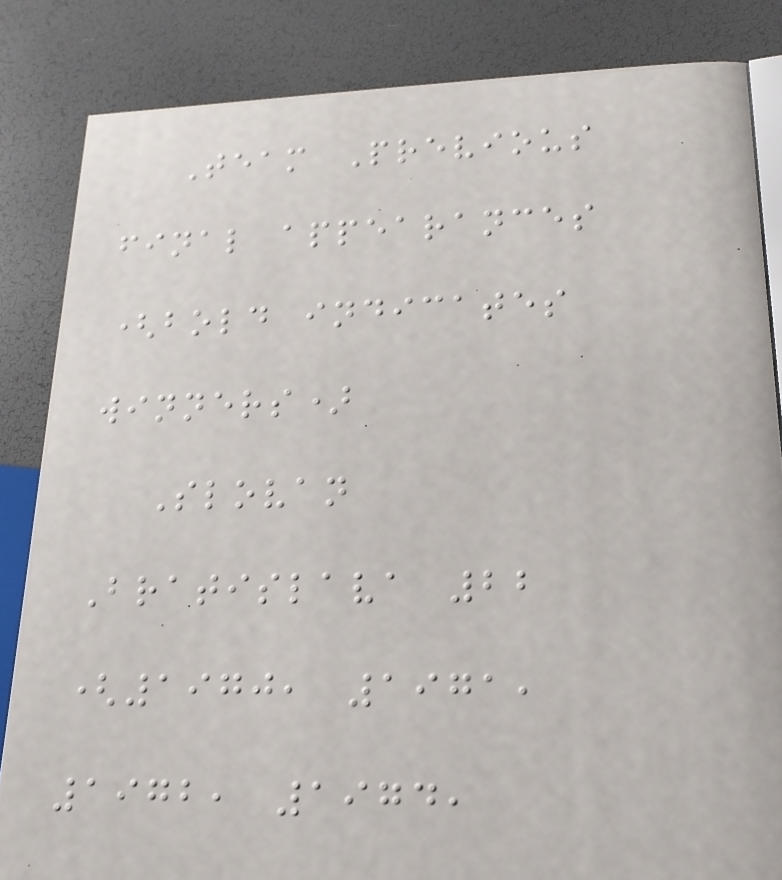Team Previous
final appearances
(bold indicates
winners)
Slovan
Bratislava 22
(1970, 1971,
1972, 1974,
